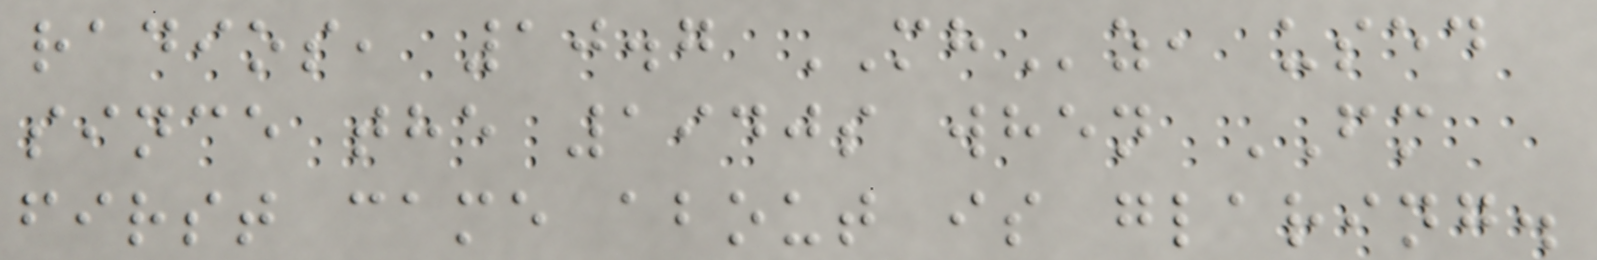radios, 10.7 MHz, used
since the 1940s when FM
first came about is glaring.
